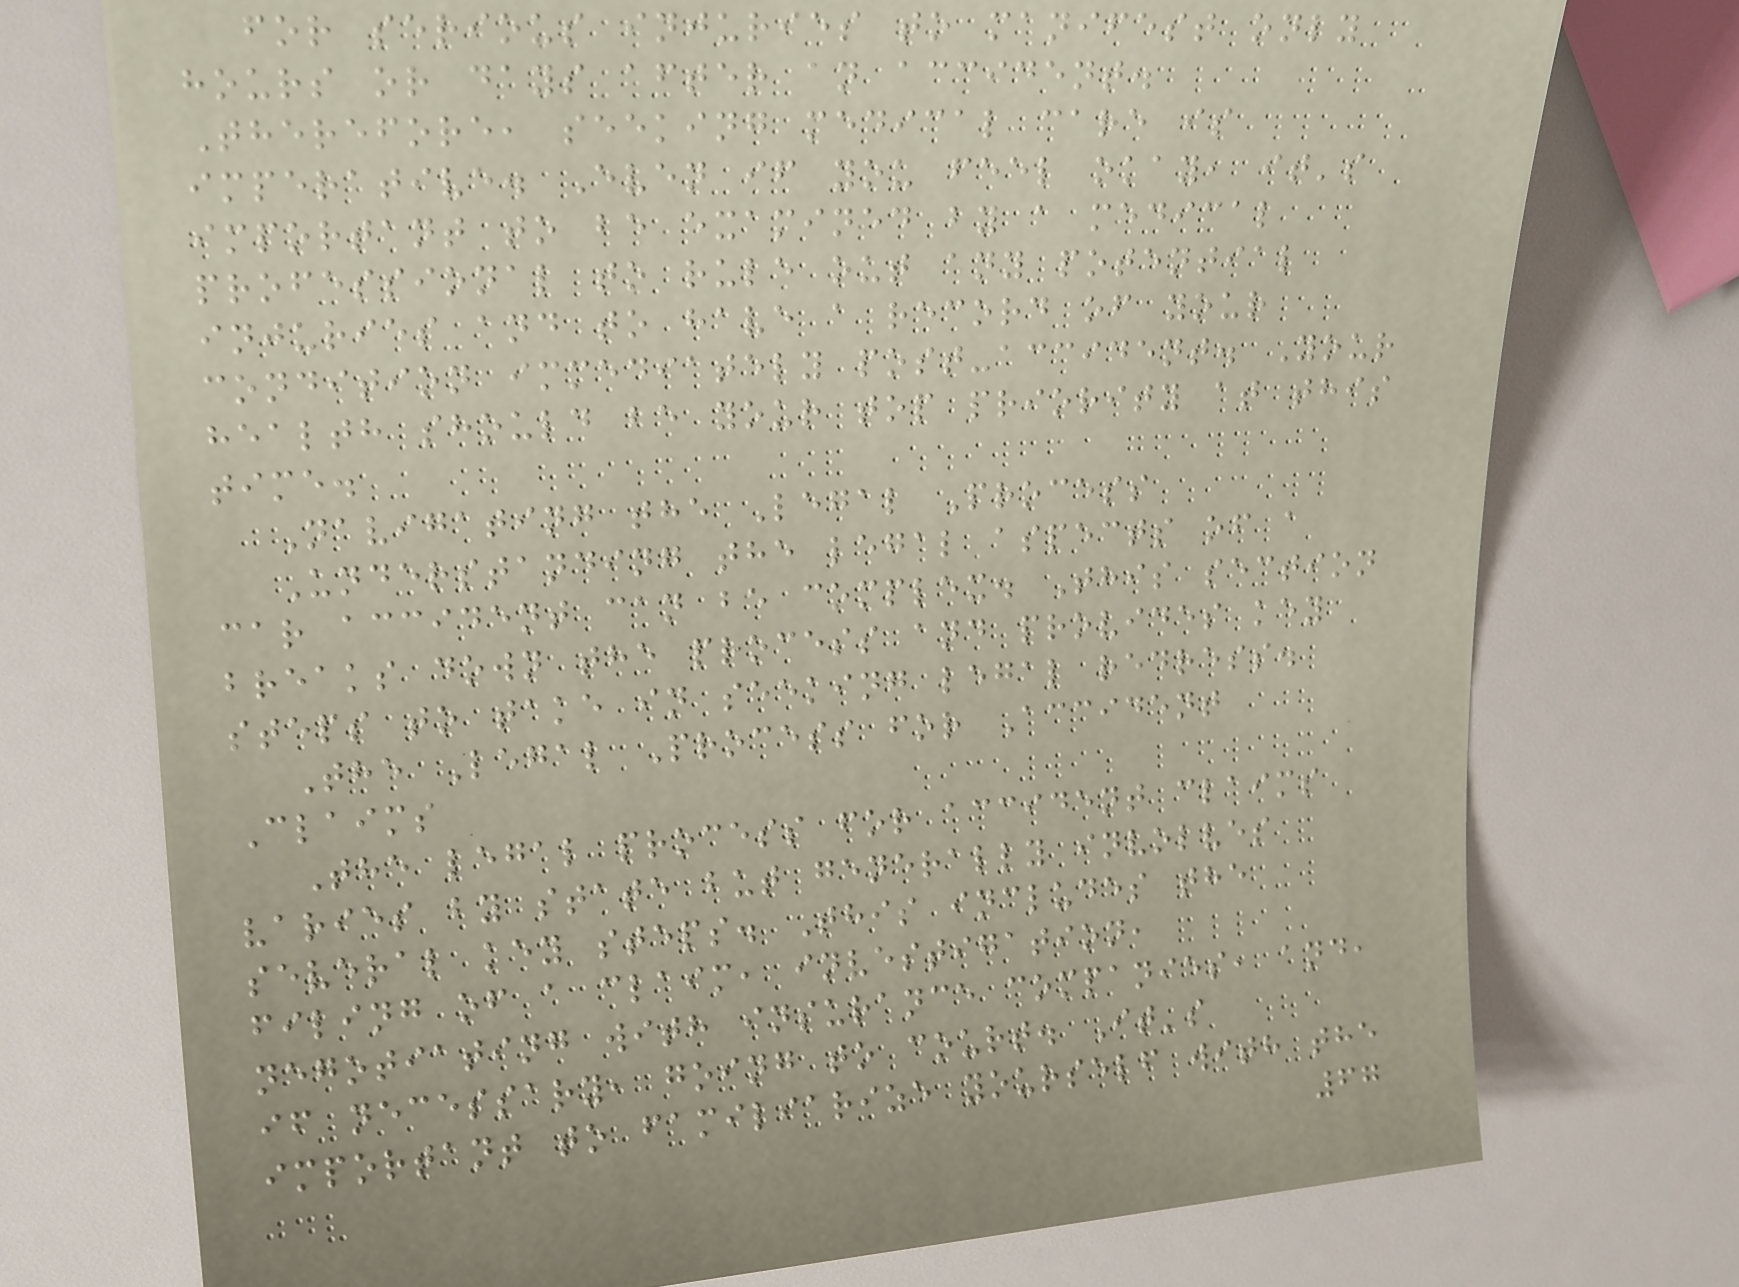for serious injuries to manifest only
hours or days after an accident.
Therefore, seeking medical care is
imperative. Even if you feel okay, it's
important to be examined by a medical
professional to rule out any potential
injuries and to have a record of your
condition immediately post-accident. Your
health should be your top priority at this
time.
Navigating the Legal Process
Understanding the legal aspects of a
car accident can be complex. This section
breaks down the process and provides key
steps to take in seeking legal redress.
The Legal Process for Accident
Claims
The legal process for accident claims
varies by state but generally involves
several key steps. This includes the
filing of a claim, investigation,
negotiating with insurance companies, and,
if necessary, going to court. It's
important to familiarize yourself with the
67
